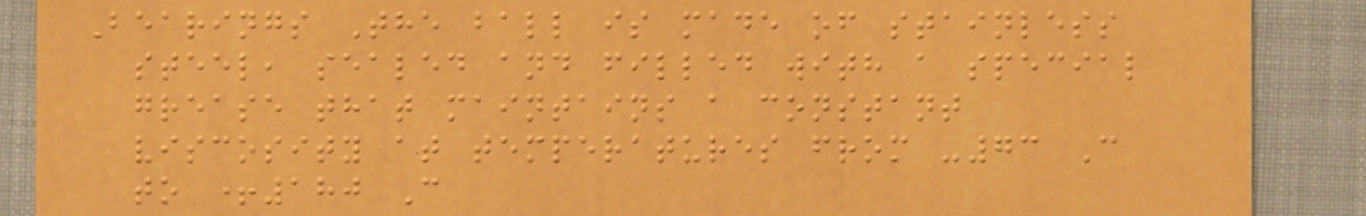Bearings The ball is made of stainless
steel, sealed and filled with a special
grease that maintains a constant
viscosity at temperatures from -73 C
to +180 C
